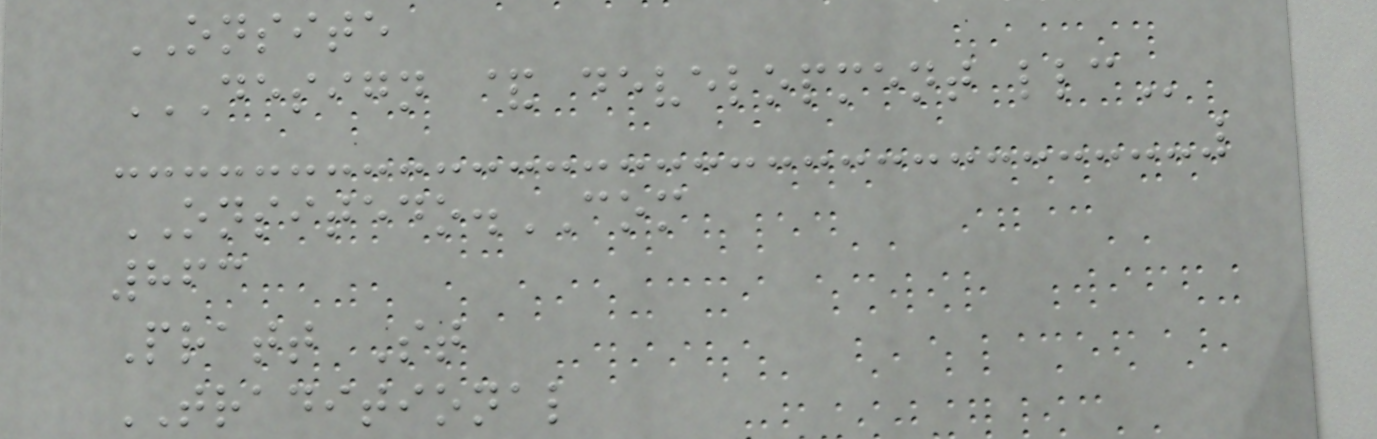ONSITE
DESIGN & DEVELOPMENT LLC
ONSITEDO.COM
863
Pratt St
TRADITIONAL
